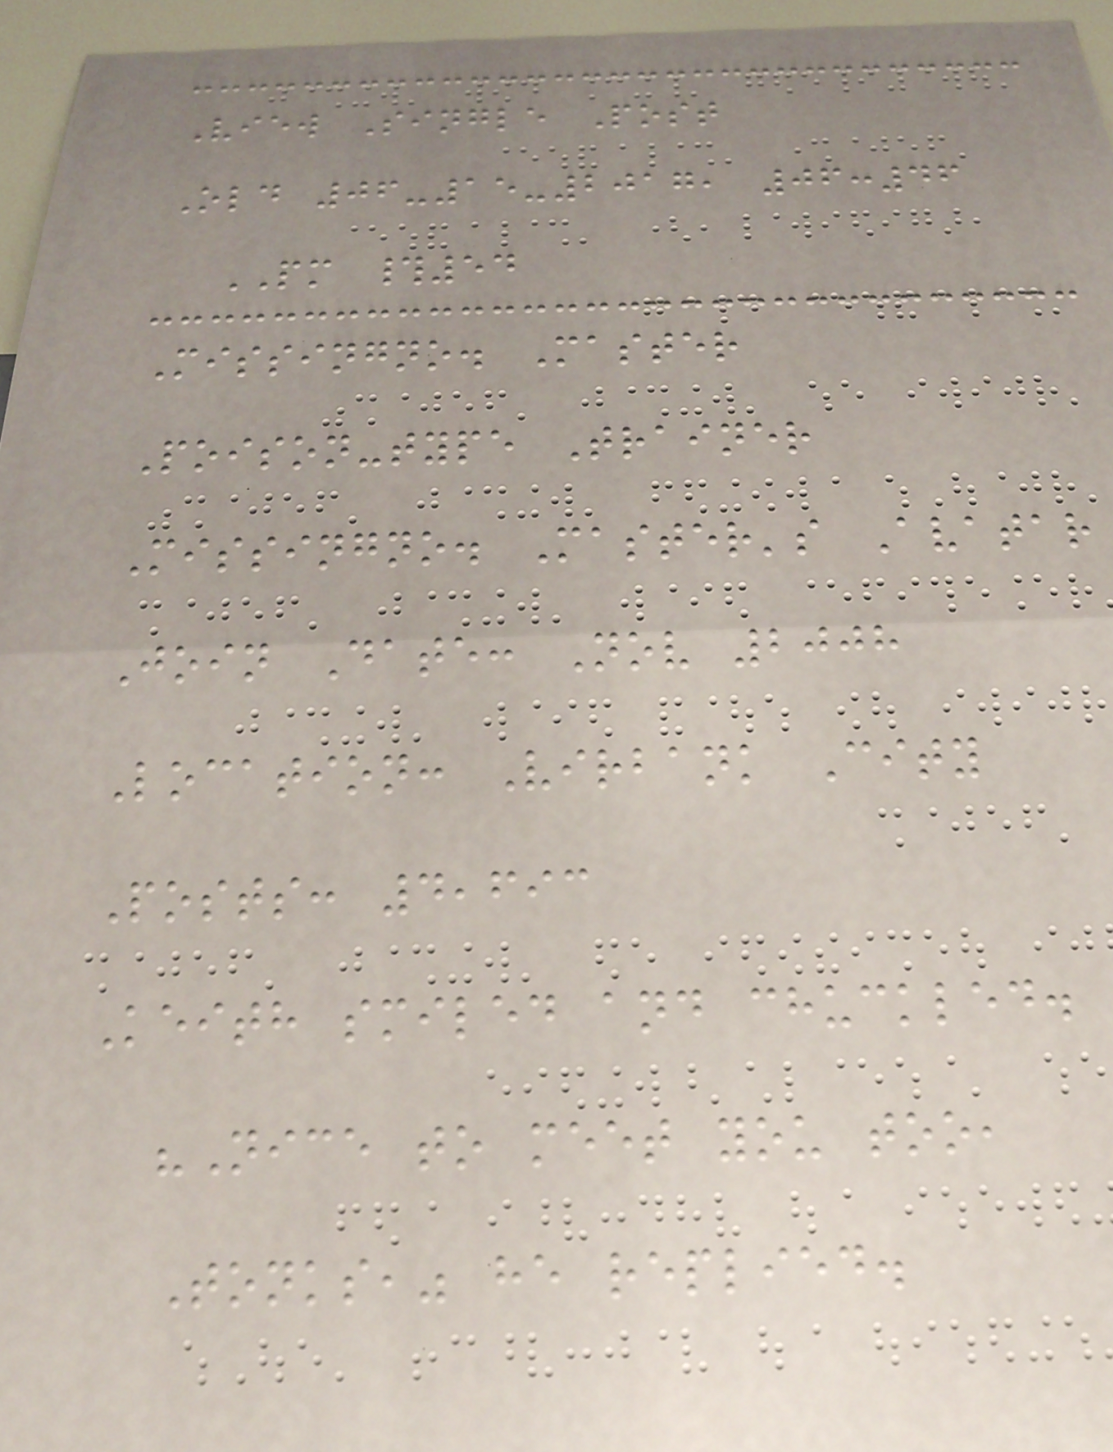View Single Post
Old 06-15-2017, 06:46
PM #54
Missingno. Master
Poison-type Trainer
Missingno. Master's Avatar
Join Date: Nov 2008
Location: Virbank City
Posts: 4,693
Keith smiled and chuckled.
"Nice to meet you too,
Tonks," he replied.
